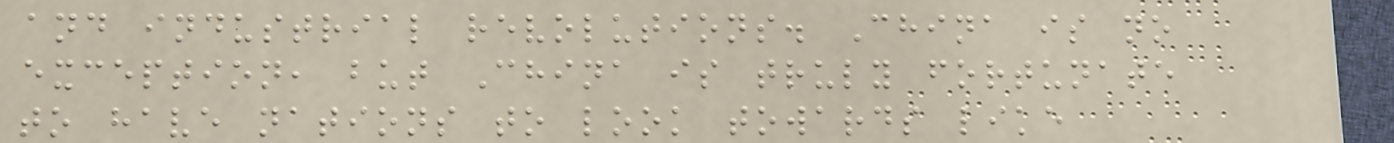and industrial revolutions. China is no
exception, but China is truly fortunate
to have nations to look towards like
